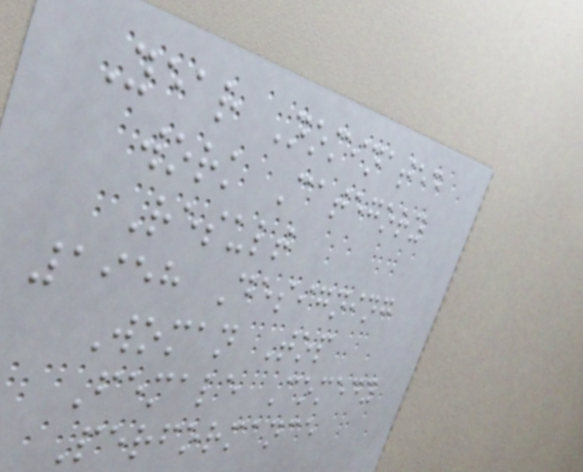Year Nominated
work Category
Result
1958 Designing
Woman Top
Female Comedy
Performance
